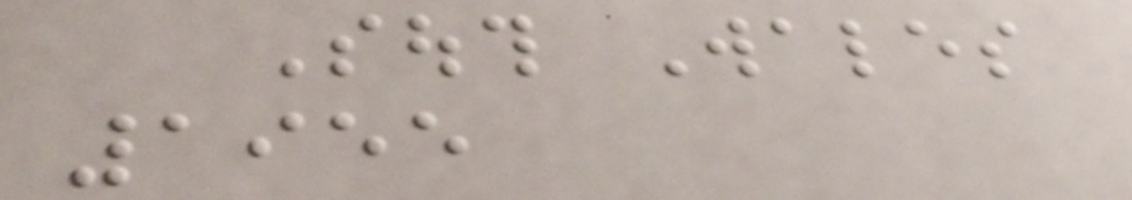South Wales
1955
